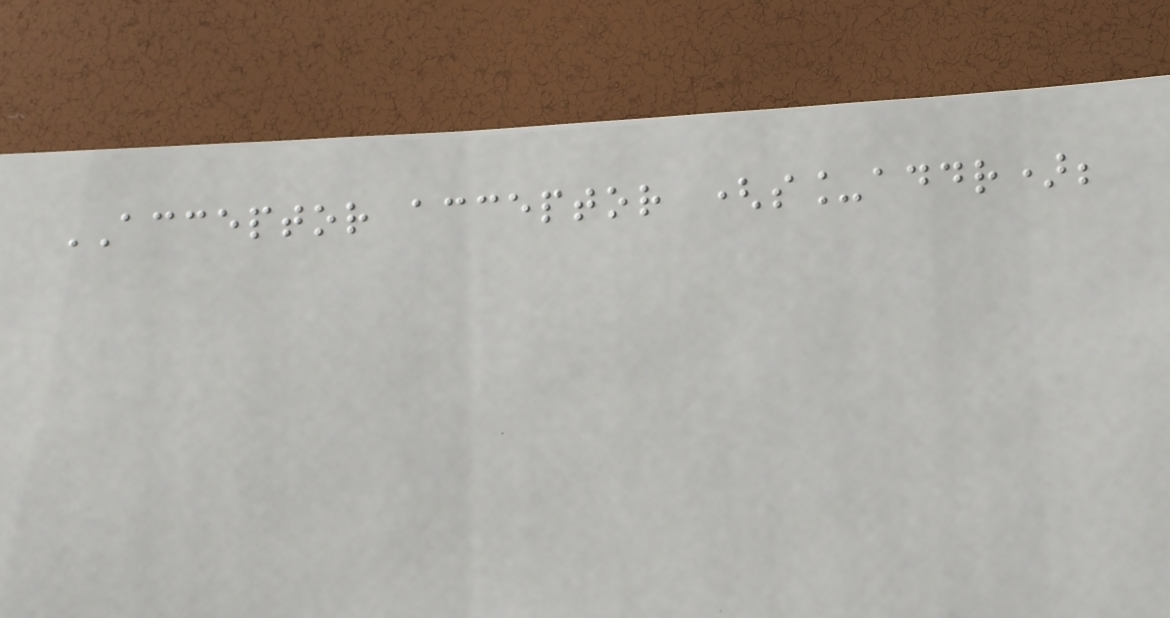ACCEPTOR acceptor (s_addr);
